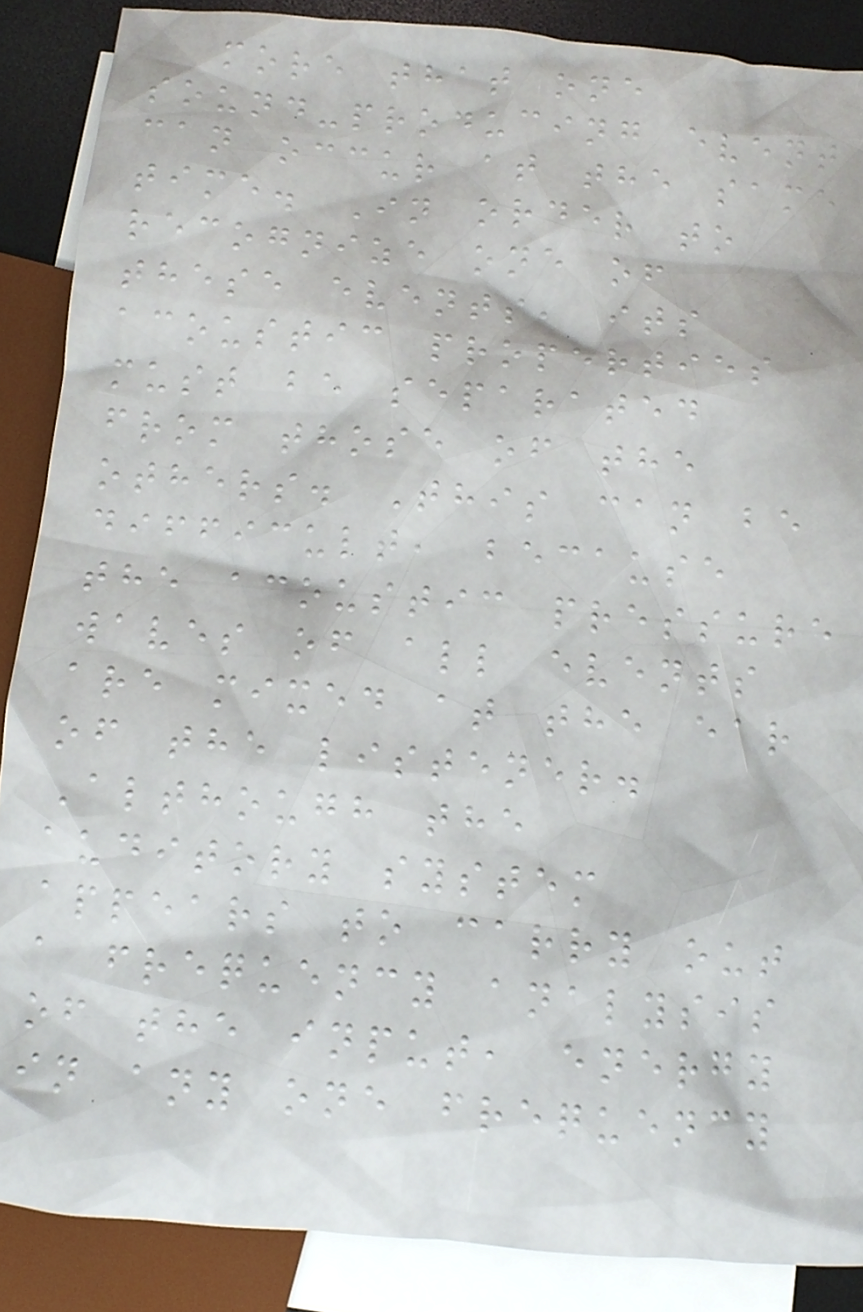more that one
sound-producing event
can occur at the same
time. In order to
recognize one of
these events, its
acoustic properties
must be separated
from those of the
others. This can be
difficult, because
the acoustic pressure
waves of all events
are mixed at the ear
of the listener.
Although the
auditory system
appears to carry out
a frequency analysis
of the input, energy
in any one frequency
